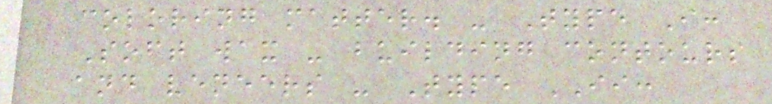coloring matter. - Type I:
Soft wax - building contours
and veneers - Type II:
